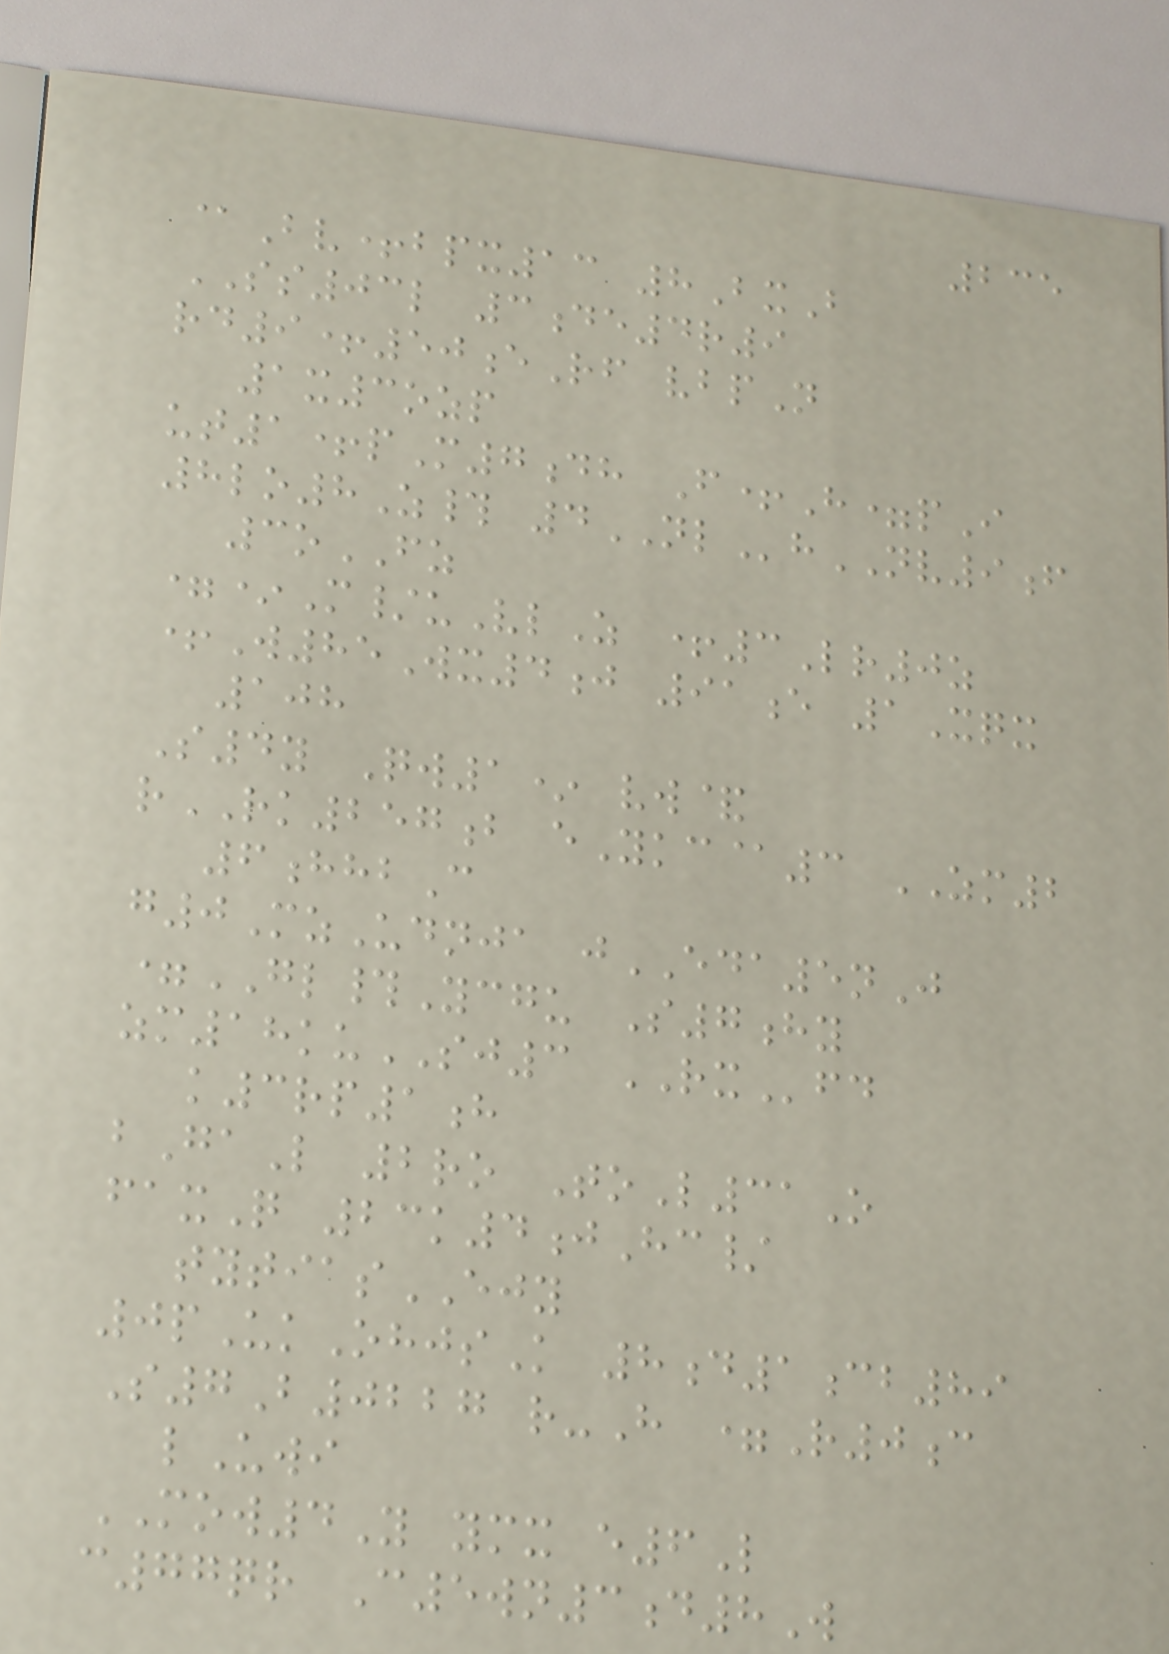235
@Bv+bpx13 8BxB
SS03l 3de4r9
rd9+50eRf vbpN
1x3ozp
ut1+pM7dh F+H=pI
8lo8Z# 4NLhNV9f
3oFZ
=*M/uVlZ +3Lr0z
+W85Wx4j 91e 1Xqx
108
S4y Qw1* vw&
rRK257b eYkc@3 ZM2
6hhbC
g0MzUdnja jEDA5nJ
=GL#Ycgu S7hy
zm18kuSJ3 RXfd
k3rp1h
bGaL 2ro ToL31O
faxQ 23k4jHc/
tytiasEJY
0pUkOhjsK 8d1cb89
S7B0227 r-H =R0c
lUwi
MOW4Y ymx e6L
c77qr C5wn3d8W
